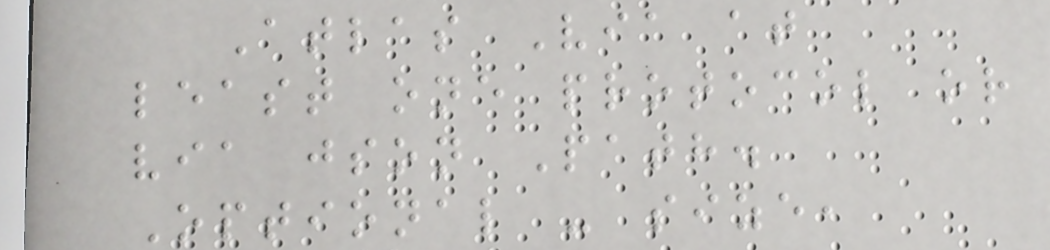Atlas Via at
least one protocol or
via json Path.
Optional - size,
